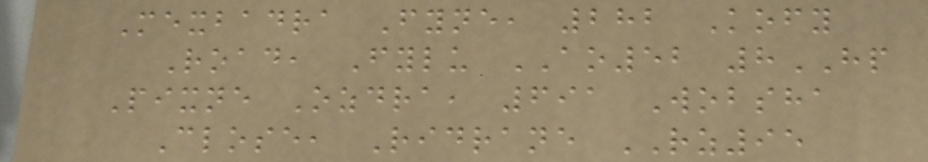Mexbadra Fyne, 282 Kofy
Road, Fylu AO52 8HP
Pixne Ozdra, 691 Wobsha
Close, Ridrane RZ95
